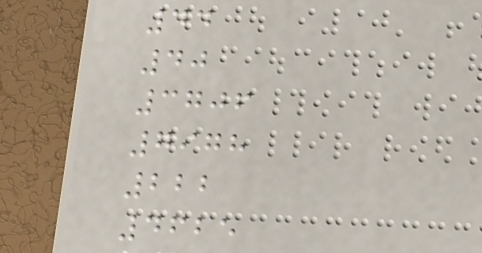44
40
3706
7978
222
4625
